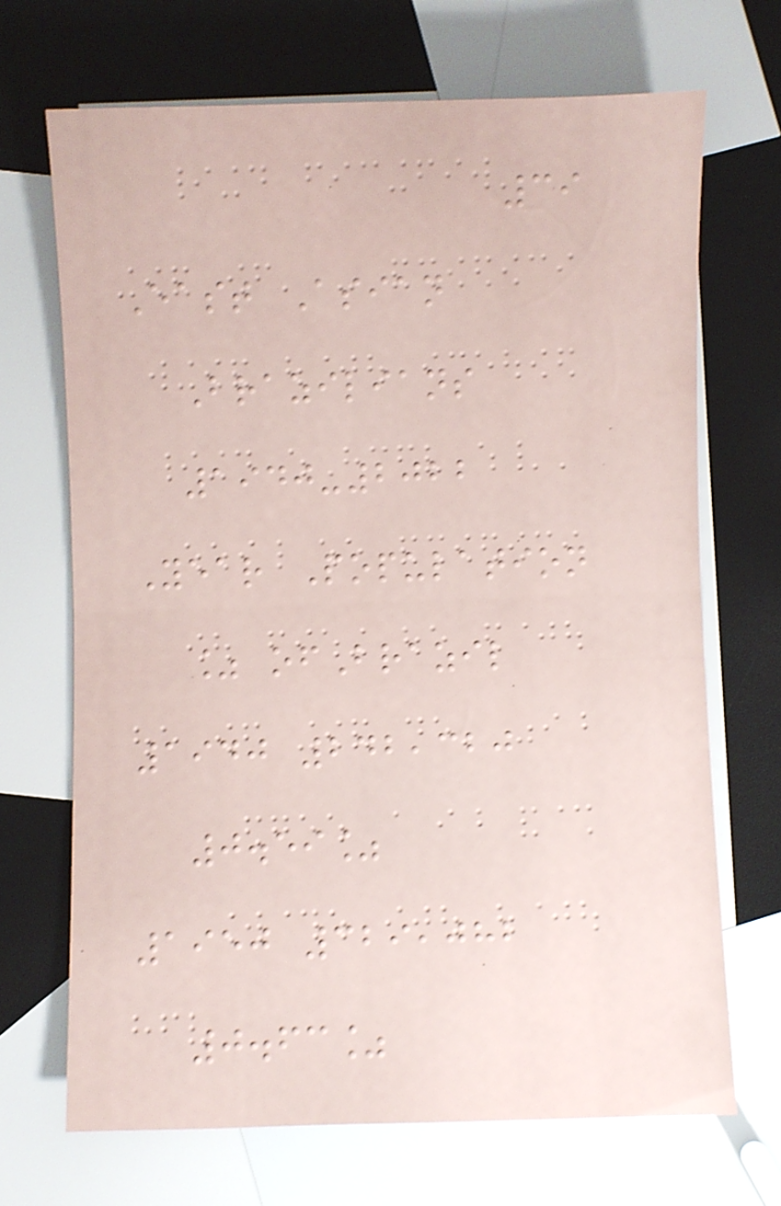39
East Asian
Brazilians
1940-2022
Year Population
% ofBrazil
1940 242,320
0.59%
1950 329,082
0.63%
